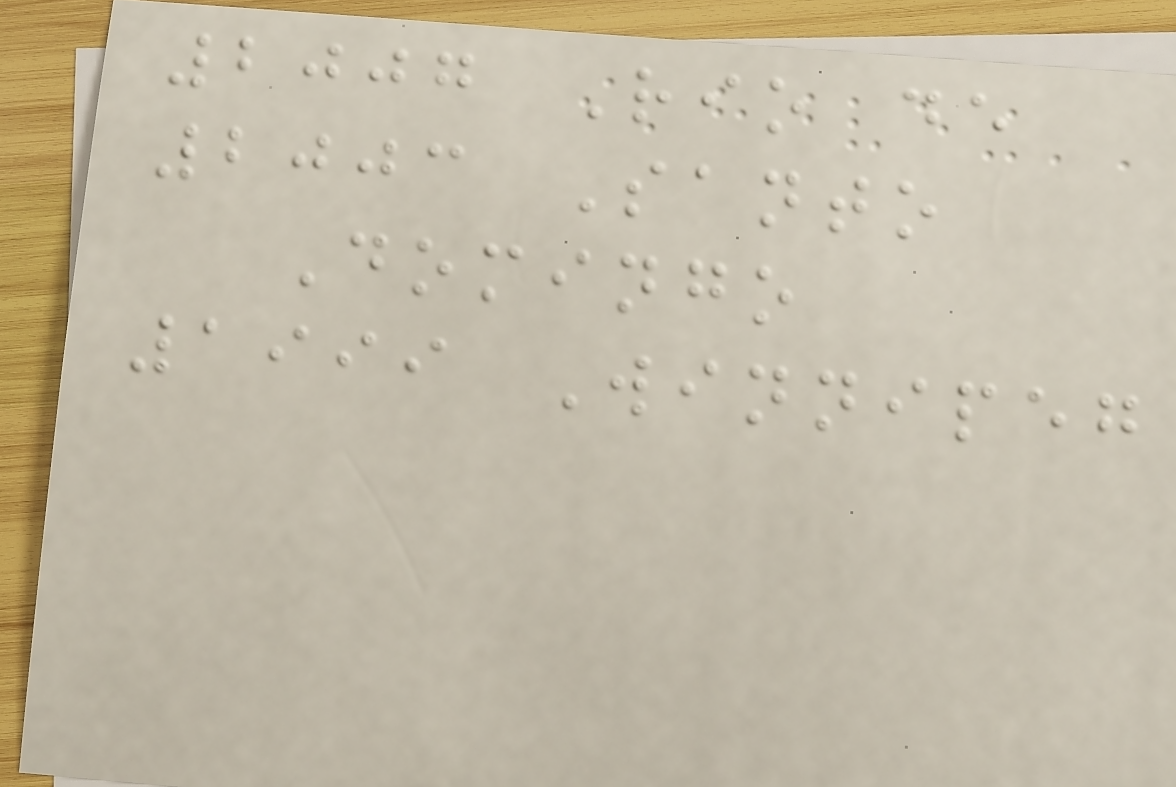2007 Rio de
2003 Santo
Domingo
1999 Winnipeg
